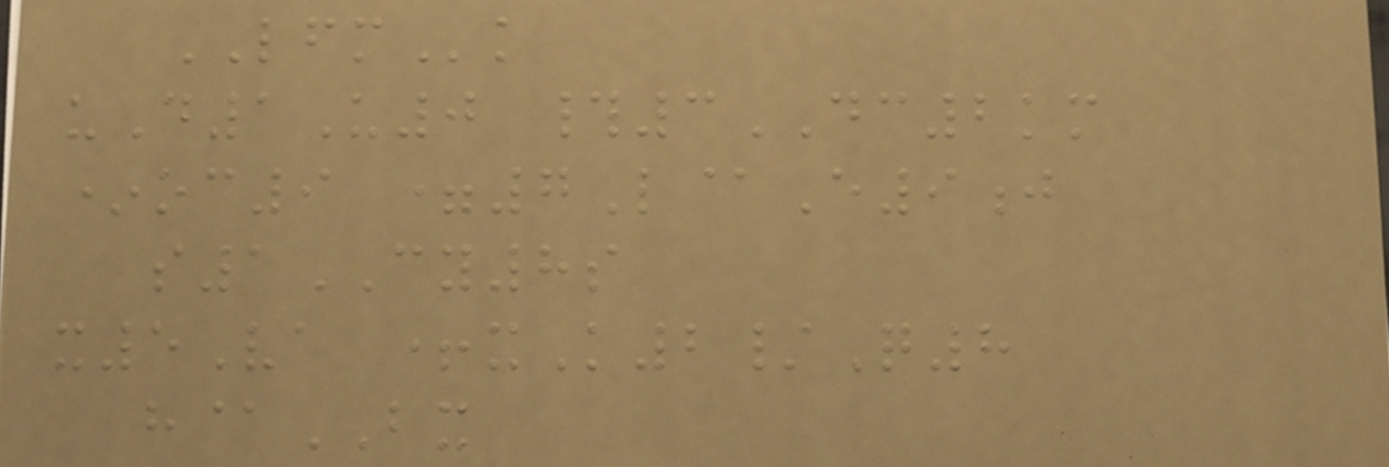LFMk
uD1U0 #3DC2km
*oc9 =7L@E9j
s1CY8s
x5Va +xK2/Q8
h@BX
